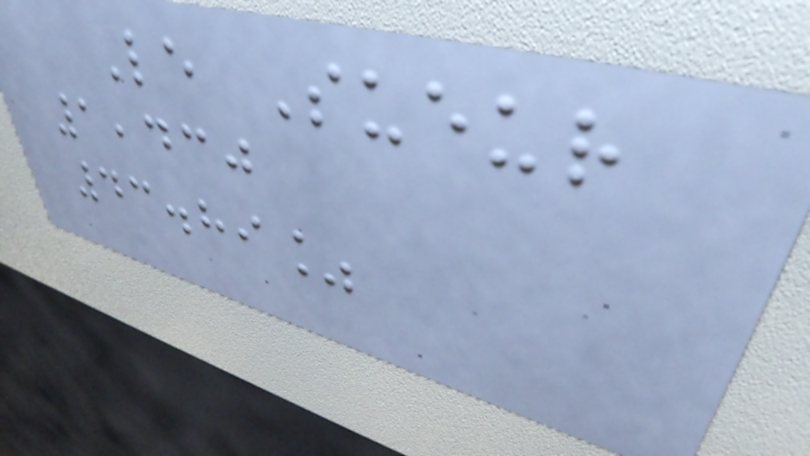Le Sueur
1,430
43.89%
